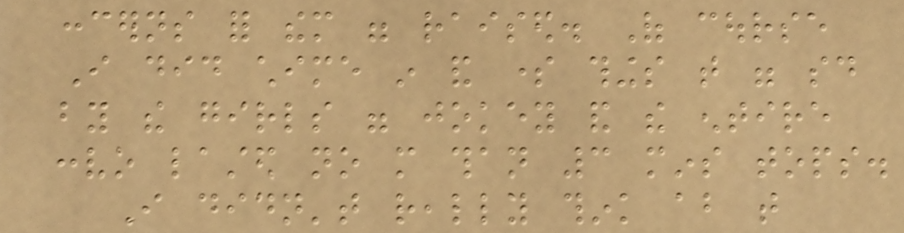concerns for them were raised. Of course
I did chime in and some things that were said
by the girls were jokey and the entire
convo lasted no more than 3 mins tops.
I didn't really think about that
